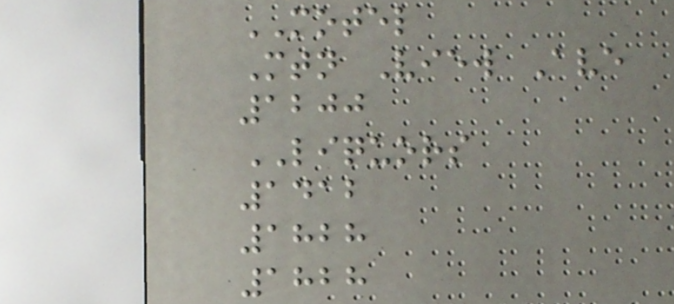MOTEL
Mtn View Ave
1200
LIQUORS
1412
1828
1828
